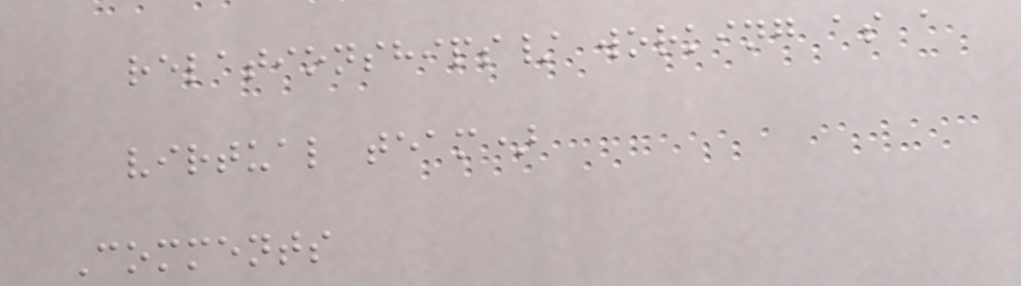relationships/ working as a
virtual team)
Comments
